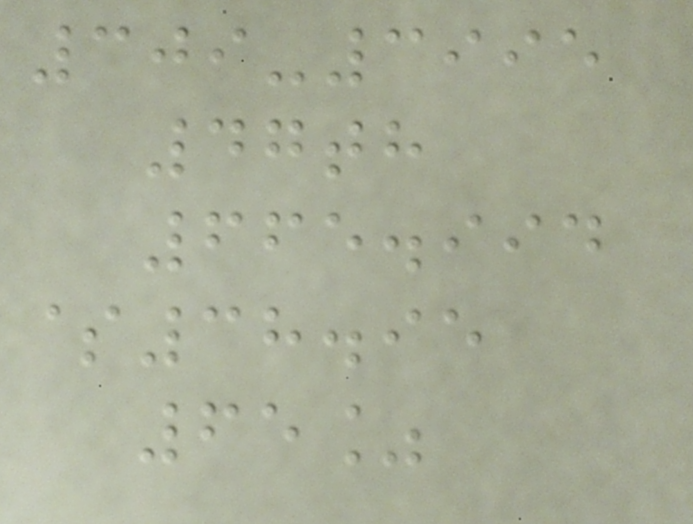309-3995
47th
665.994
$38.95
65%
